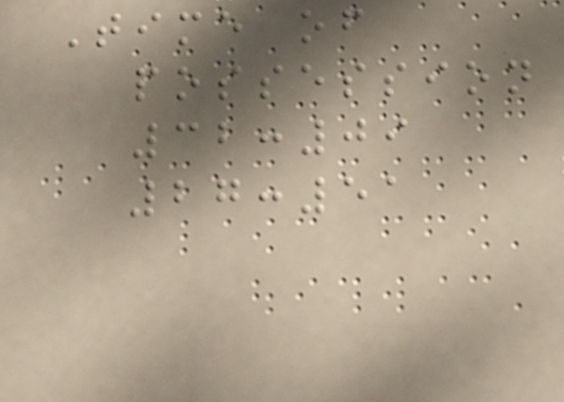Time of
possession
32:09
27:51
